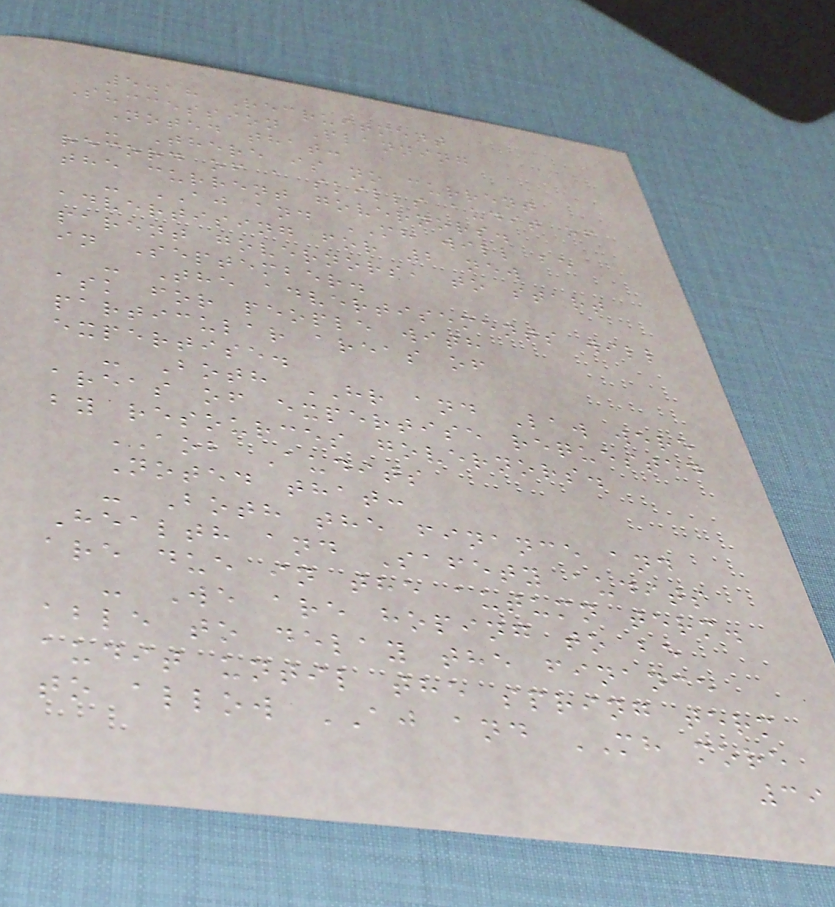5.18 Recruitment
Succession Planning
Noted that:
- There is no current
record of a skills audit of
the current governors.
- AJ and MH will be
advertising for 2 new
parent governors, to start
in September.
- The advertisements will
ask for people with
particular areas of
expertise.
- Both HR and Law were
areas of expertise requested
by resources governors.
AOB Audits
Noted that:
- Both the finance and
Health and Safety audits
are due in the autumn term.
- We are hoping to be
able to delay the finance
audit until the spring term
to allow AJ and MH more
39
